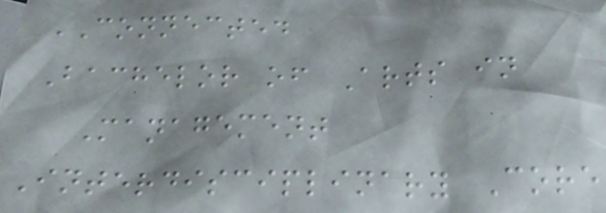CONNECTED
Bachelor of Arts in
Management
Interdisciplinary Core
